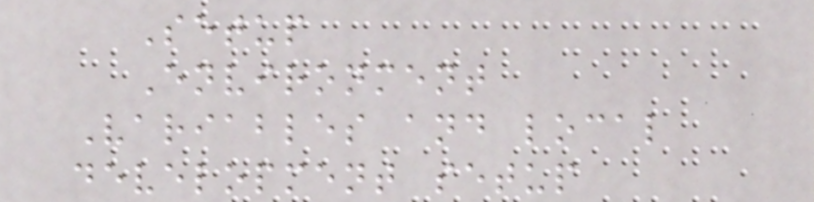Setup
Environment
Variables and local
development setup
